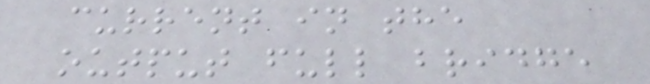current in the
output full bridge
